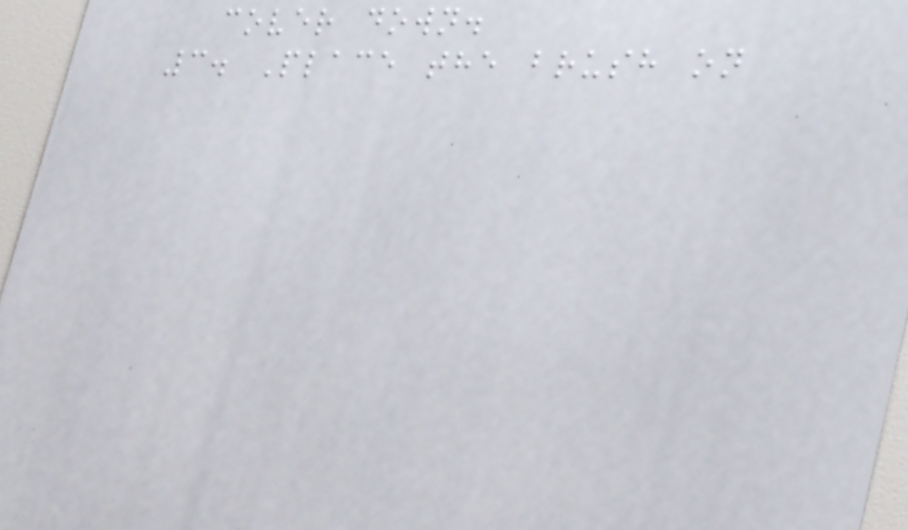cover down.
3. Place the brush on
